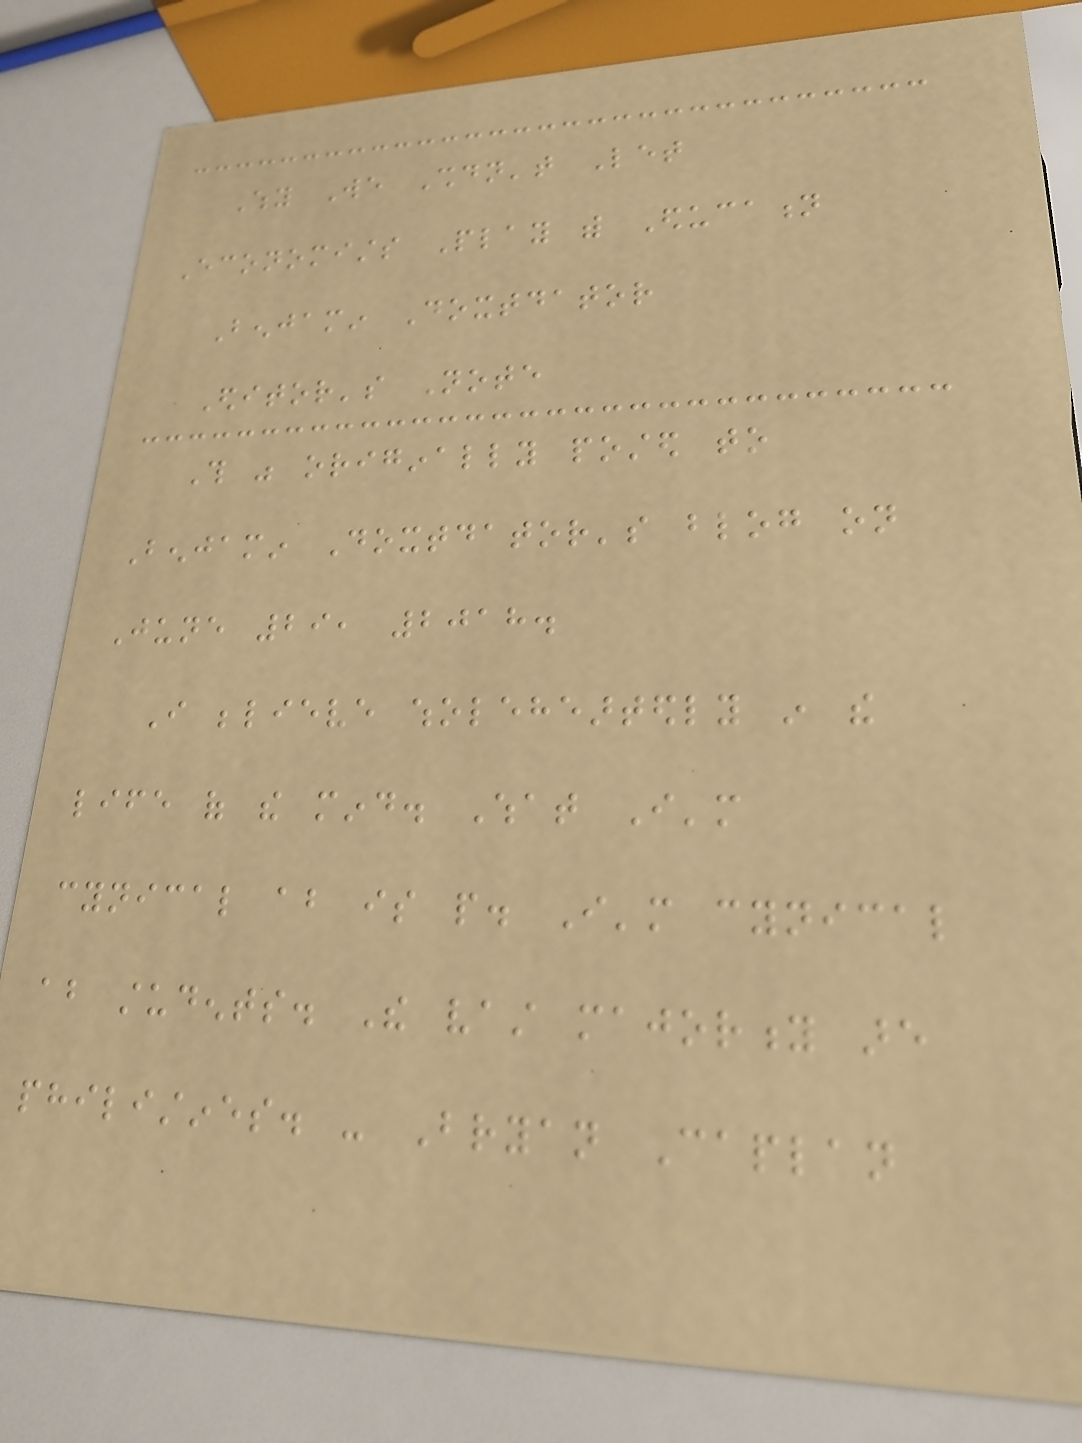Why We Shouldn't Let
Economists Play with Education
Benjamin Doxtdator
Editor's Note
This was originally posted to
Benjamin Doxtdator's blog on
June 29, 2018.
I believe wholeheartedly in the
life of the mind. What I'm
cynical about is people. I'm cynical
about students. The vast majority are
philistines. - Bryan Caplan
